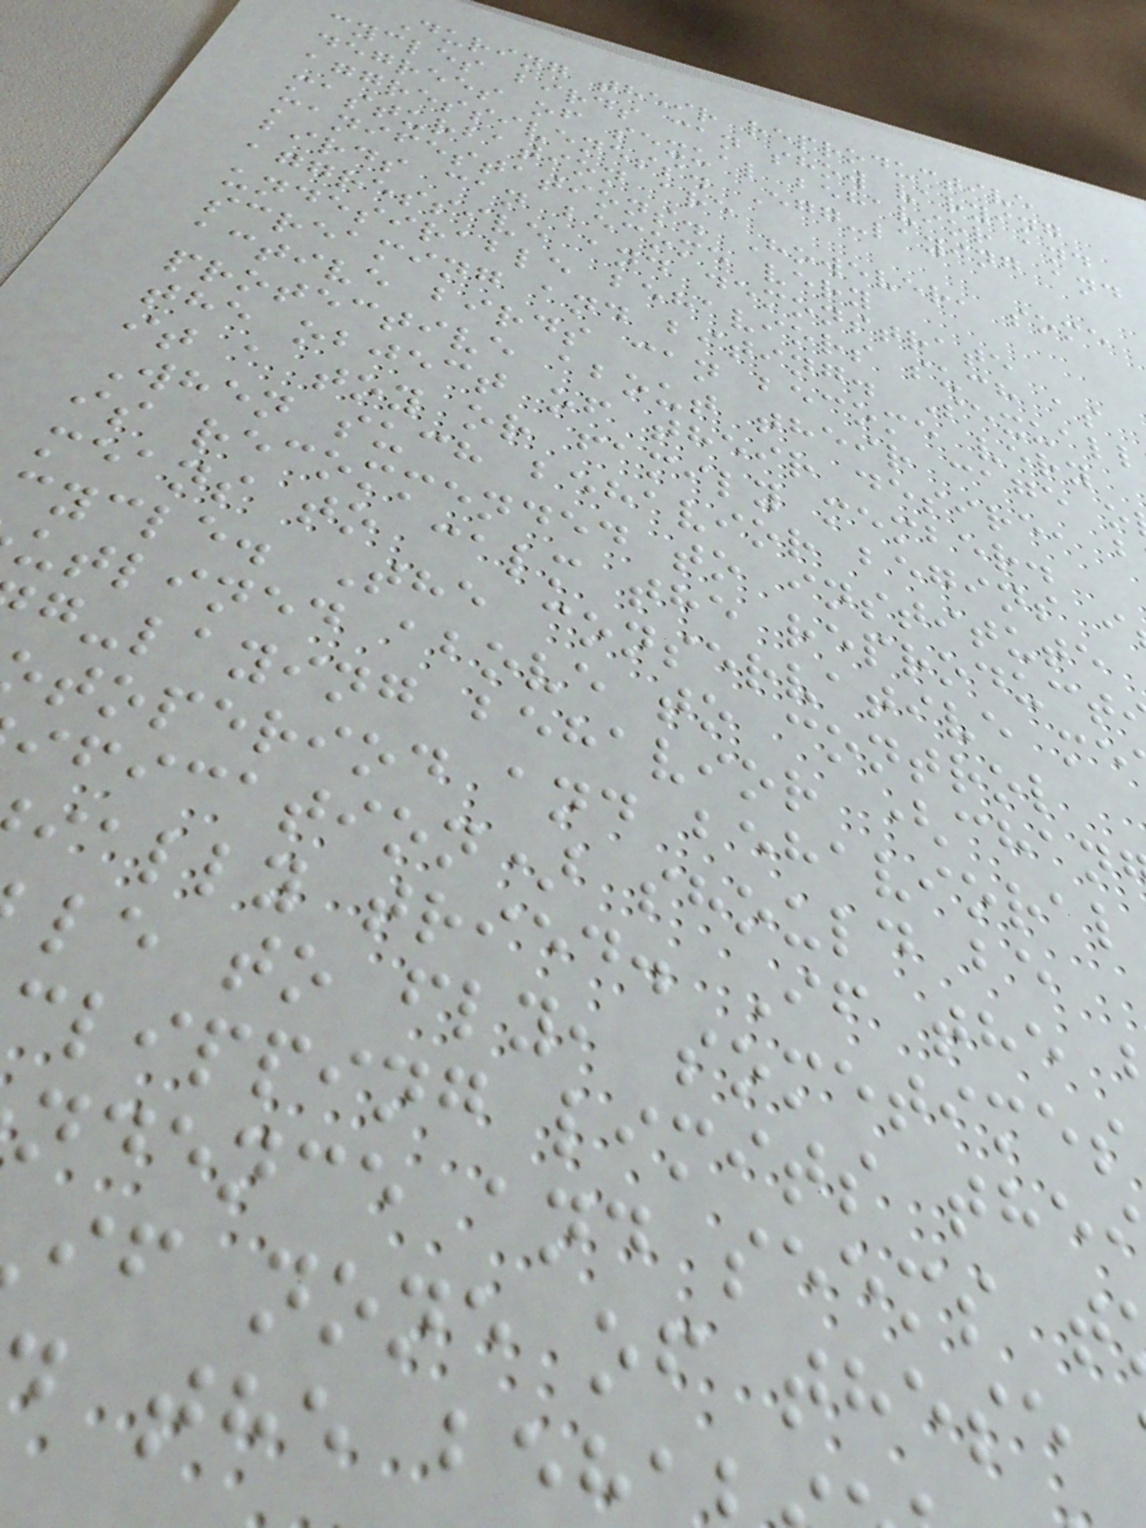During their reproductive
cycles birds can show varying
degrees of sexual behavior and
aggressiveness. Egg-laying and
masturbation are
manifestations. However, some
birds can become very
aggressive and demonstrate
undesirable behaviors such as
screaming and biting. Sexuall
active birds can become very
protective about their cage o
the object of their desire, b
it a toy or family member.
When such behavior begins i
is recommended to institute
means to calm the reproduct
cycle. The conservative me
utlined above to control
g-laying behavior (chan
toperiod and behavioral
ification) should be
ially tried. If the
le to fly, sometimes
lipping limits the
ndence and seems t
if none of these
the be
